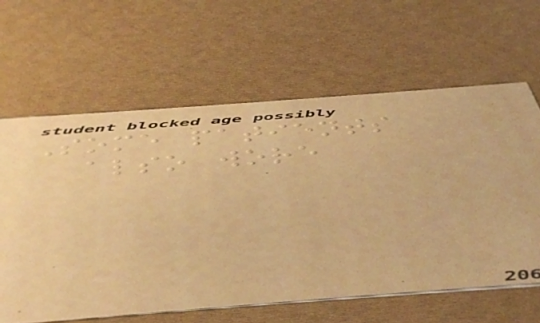Some patients
also wore
